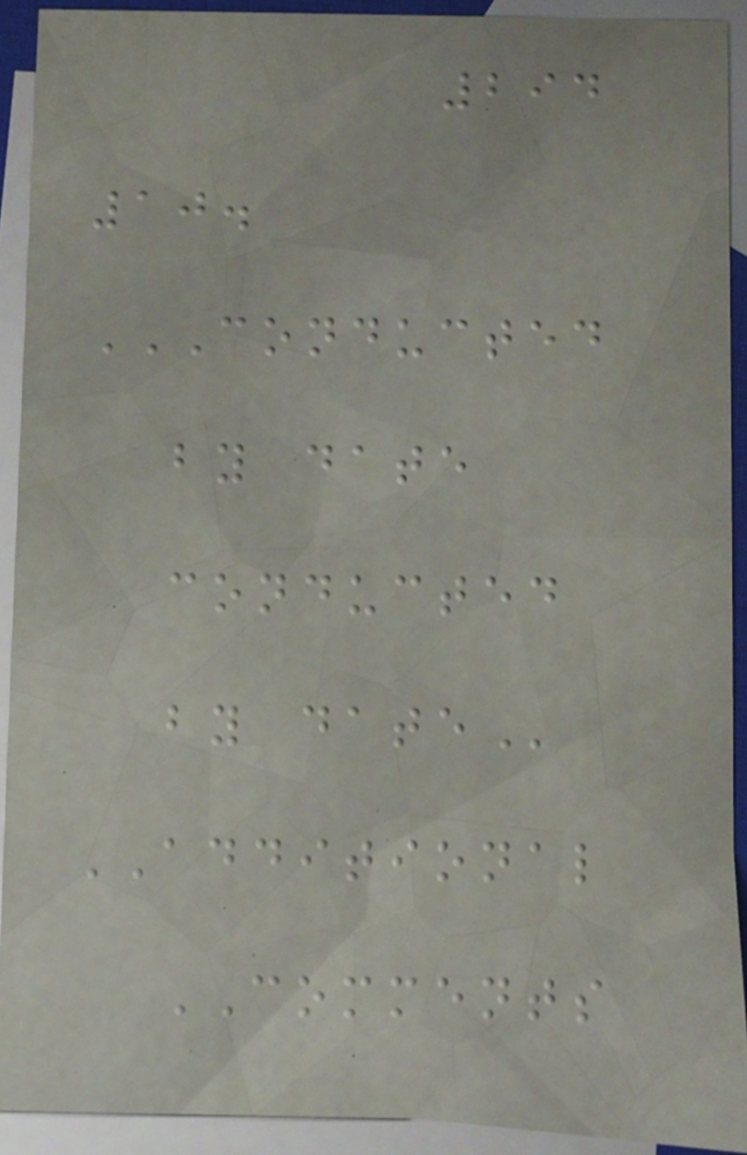294
10.
CONDUCTED
BY DATE
CONDUCTED
BY DATE
ADDITIONAL
COMMENTS
